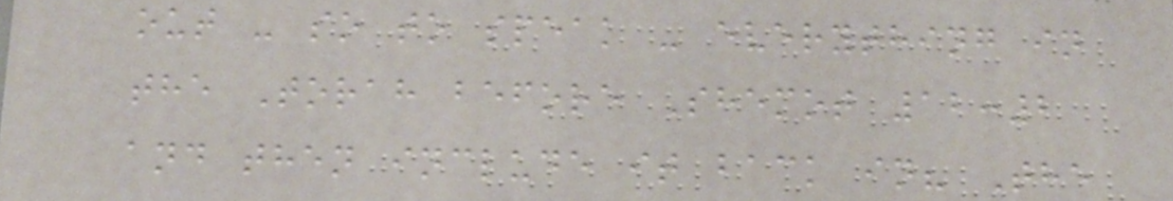out - so to speak - everything in
the Torah before Shemot 12:2
and then include it back in? The
